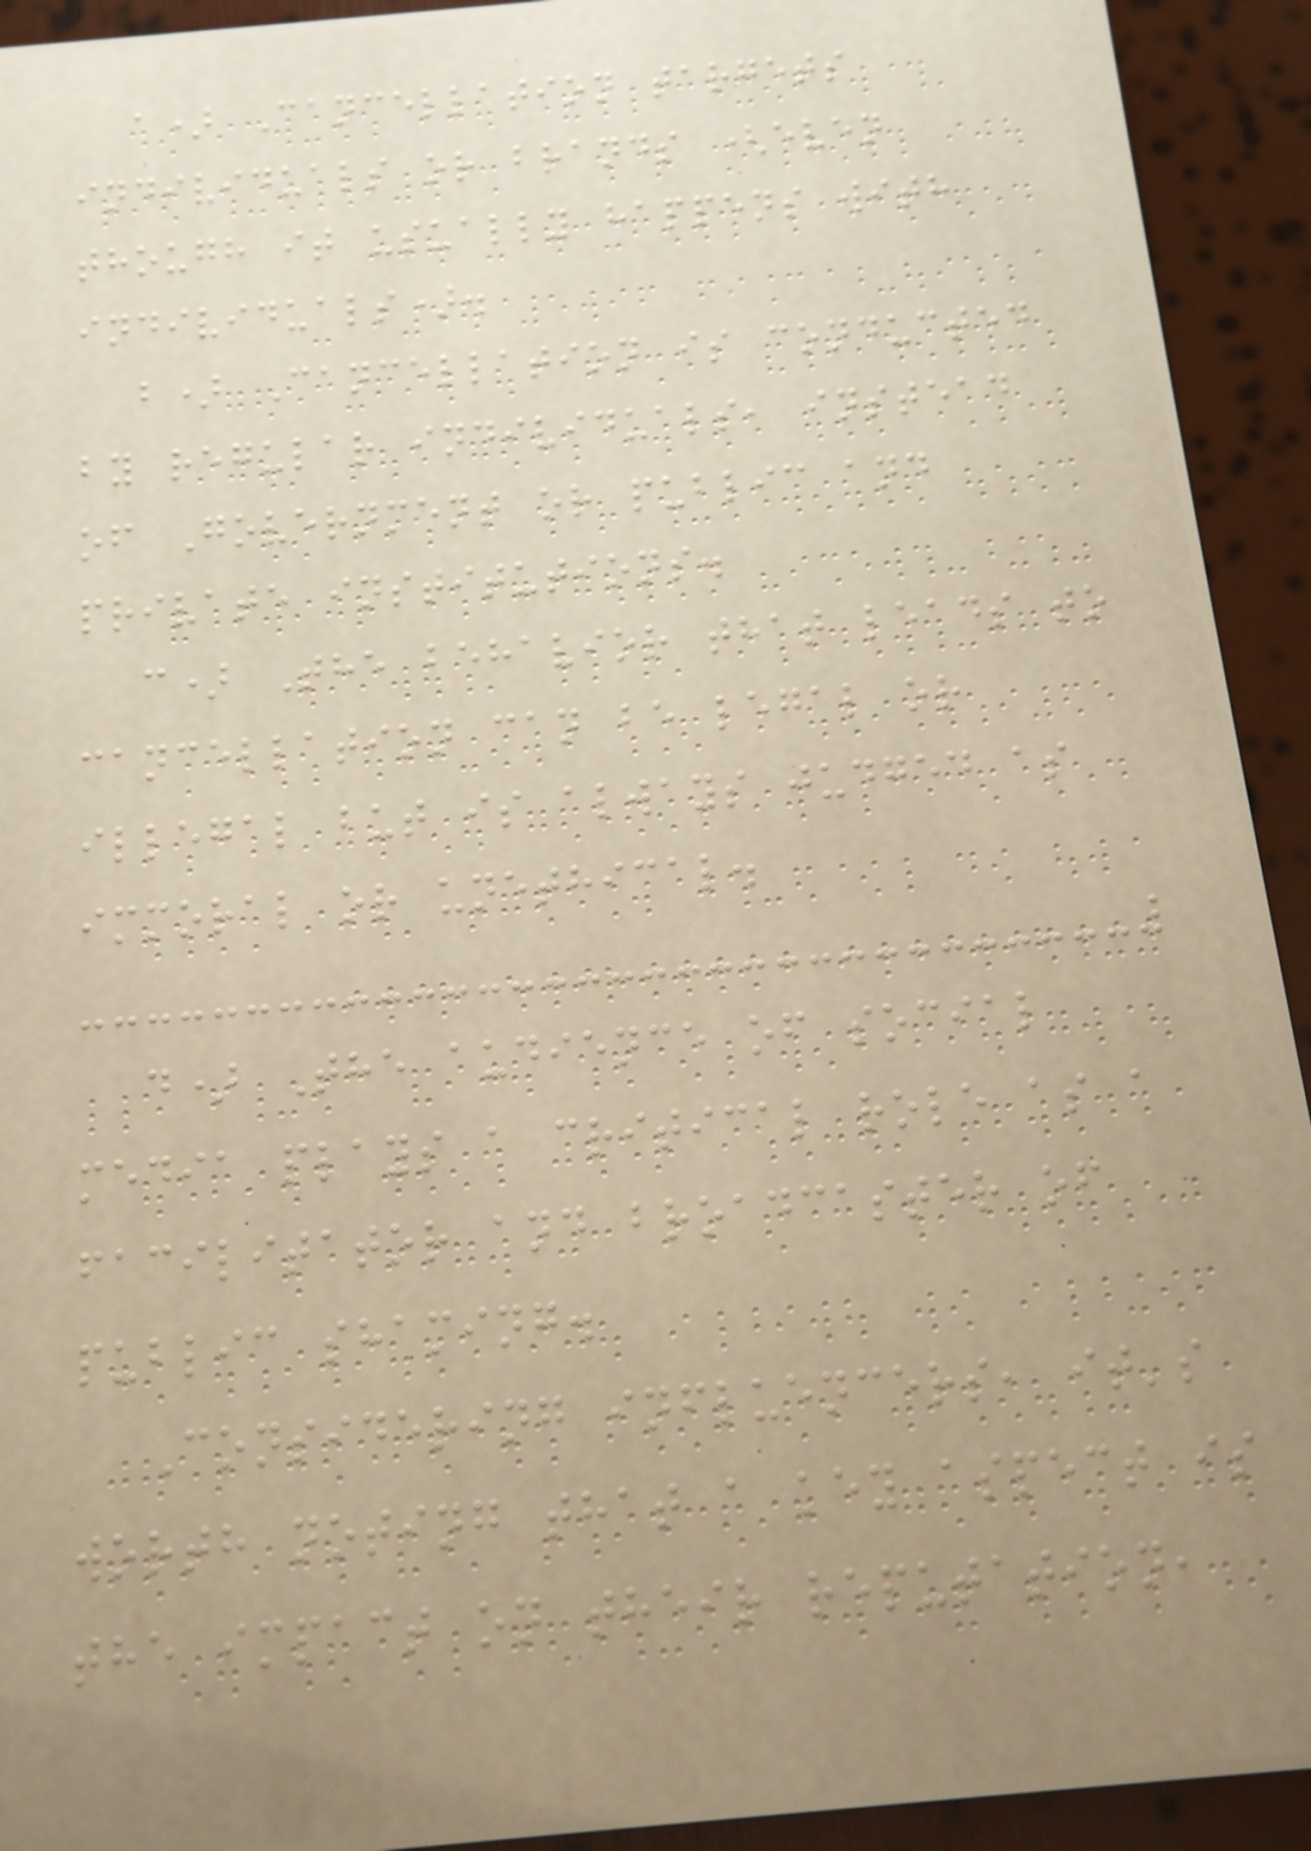a) Cancellation targets
individuals or brands (even
though it usually happens with
individuals).
b) Cancellation is conducted
by regular individuals, instead
of Government or public and
private institutions.
c) The behavior that leads to
cancellation can be legal or
illegal but is always judged as
immoral or unethical.
d) The audience of social
media plays a critical role as a
facilitator and broadcaster of
public shaming.
Considering influencers, it's
worth noting that a key aspect is
the impact on their reputation,
